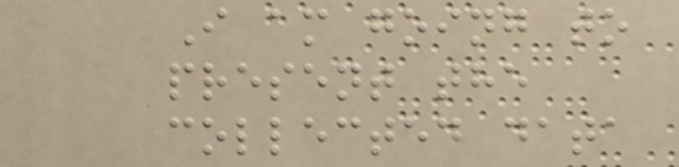I am going to
present the
collected data
